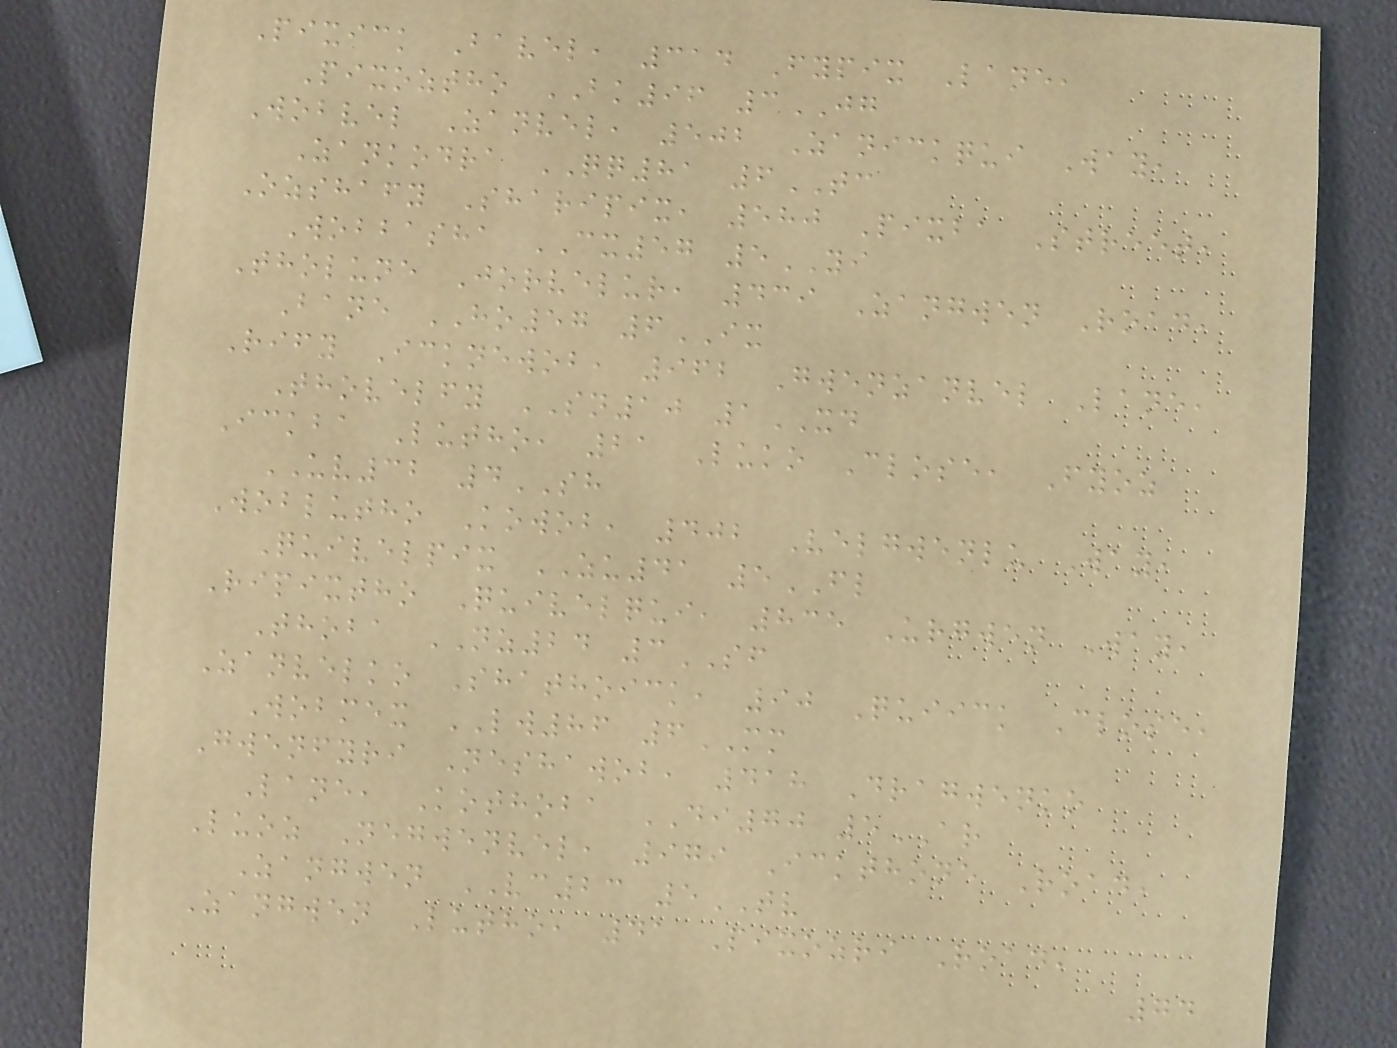Pixick Bavel, 314 Fypix Lane,
Pixoztho BK96 3JG
Wobvel Zanvel, 502 Zanickqui Way,
Zankodra QQ81 6TC
Ozshafy Sharipix, 580 Pixba Street,
Wobbasha CX57 5YI
Tholune Jorvelur, 439 Zangwen Road,
Bane HO57 6IX
Rify Icknewob, 962 Gwenzanvel Lane,
Thovelfy SN10 1XD
Ickba Lutho, 21 Luko Close, Fyoz
UV32 4SH
Woblutho Kowob, 402 Velgwenlu Way,
Quivelpix ZU41 5FL
Ripixtho Quivelqui, 835 Urgwen Way,
Thoba NZ24 3SF
Zanvelko Shathoick, 90 Quiick Close,
Wobmex LW86 6MM
Gwenfyri Neshawob, 418 Dragwenko
Lane, Kothoba DI70 5AR
Luoz Negwenvel, 979 Ickthone Road,
Zangwen VC23 5TV
Zangwen Lutho, 41 Pixozri Road,
74
